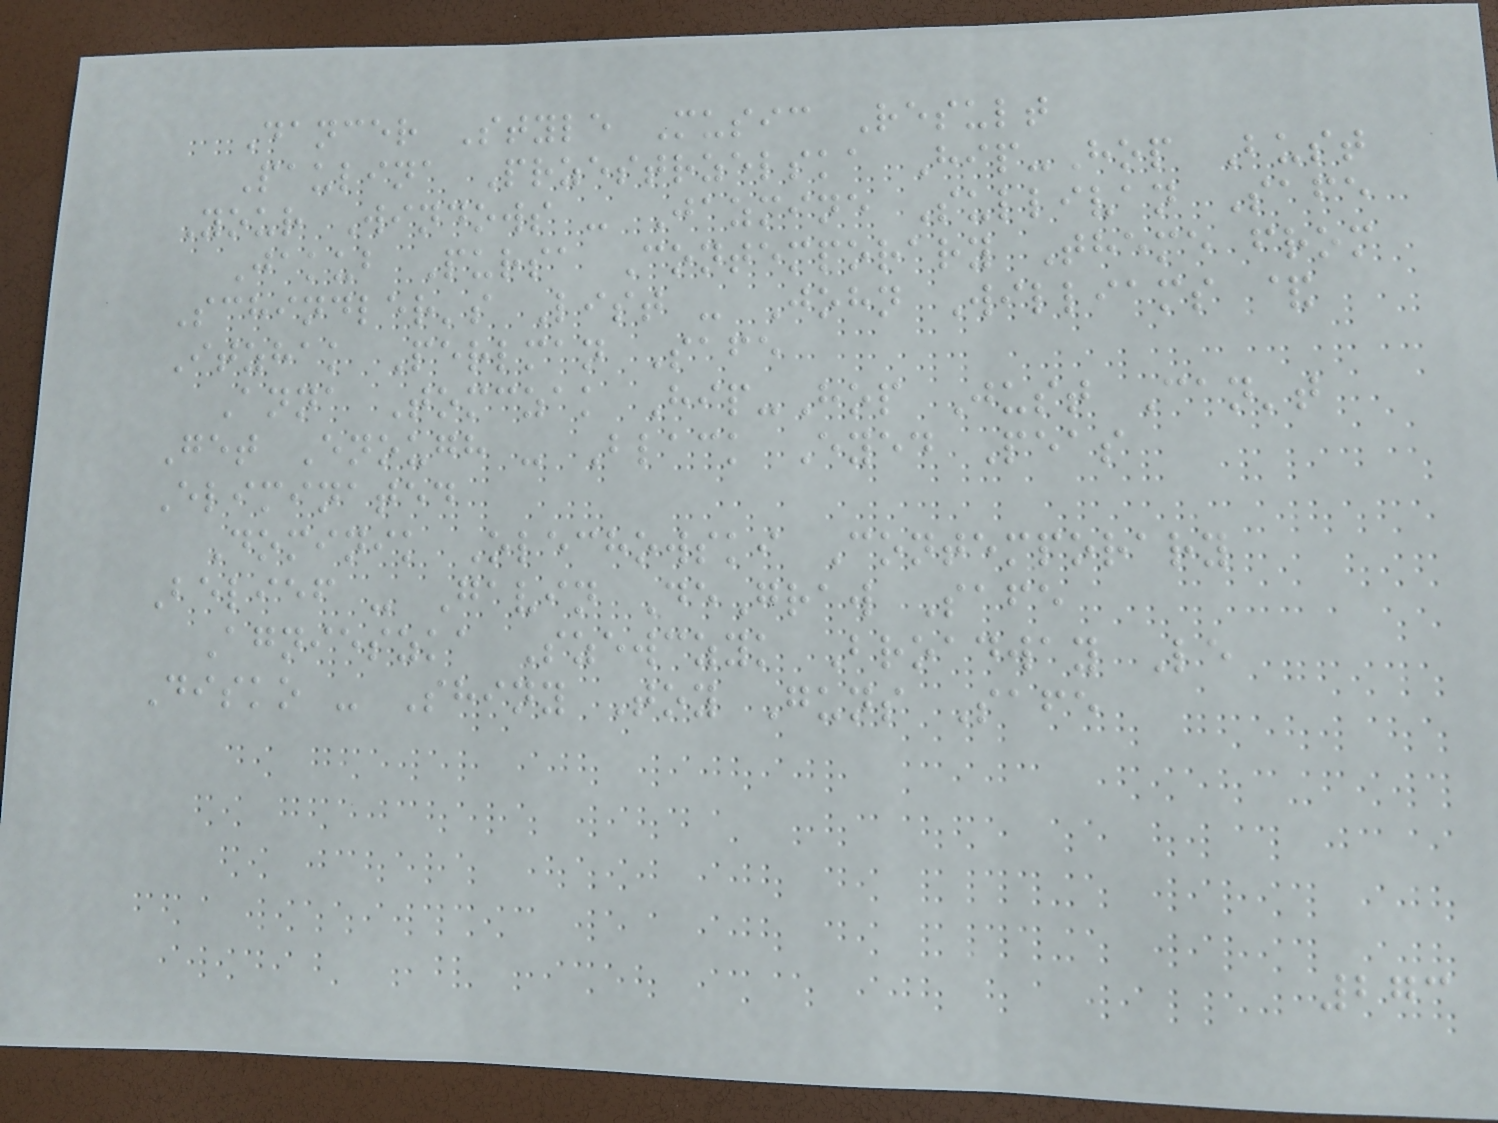Dancer Style Music Result
Paulina Przestrzelska Hip-Hop Bust
Your Windows - Jazmine Sullivan Safe
Jakub Pursa Contemporary Theme from
Schindler's List - John Williams &
Itzhak Perlman Safe
Anna Tomczak Hip-Hop Just Can't
Get Enough - Black Eyed Peas
Eliminated
Dominik Olechowski Contemporary
Belief - Gavin DeGraw Safe
Agnieszka Szewczyk Broadway Le
Disko - Shiny Toy Guns Safe
273
